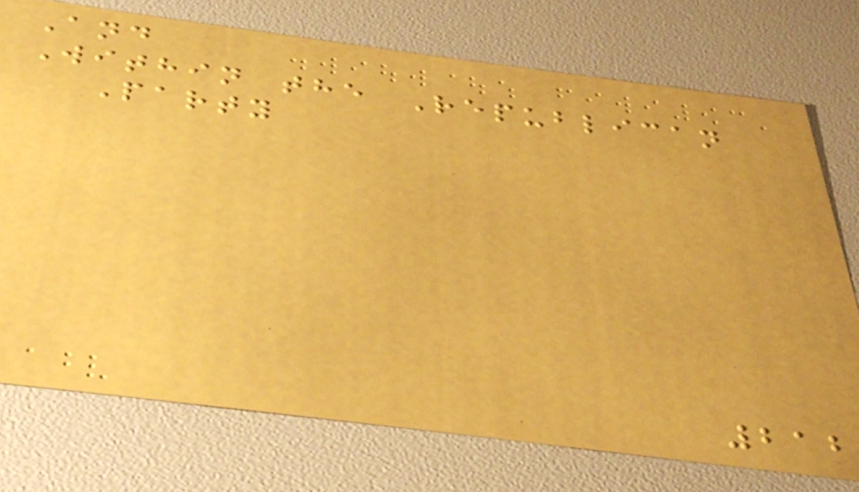And
Within the Republican
Party
212
